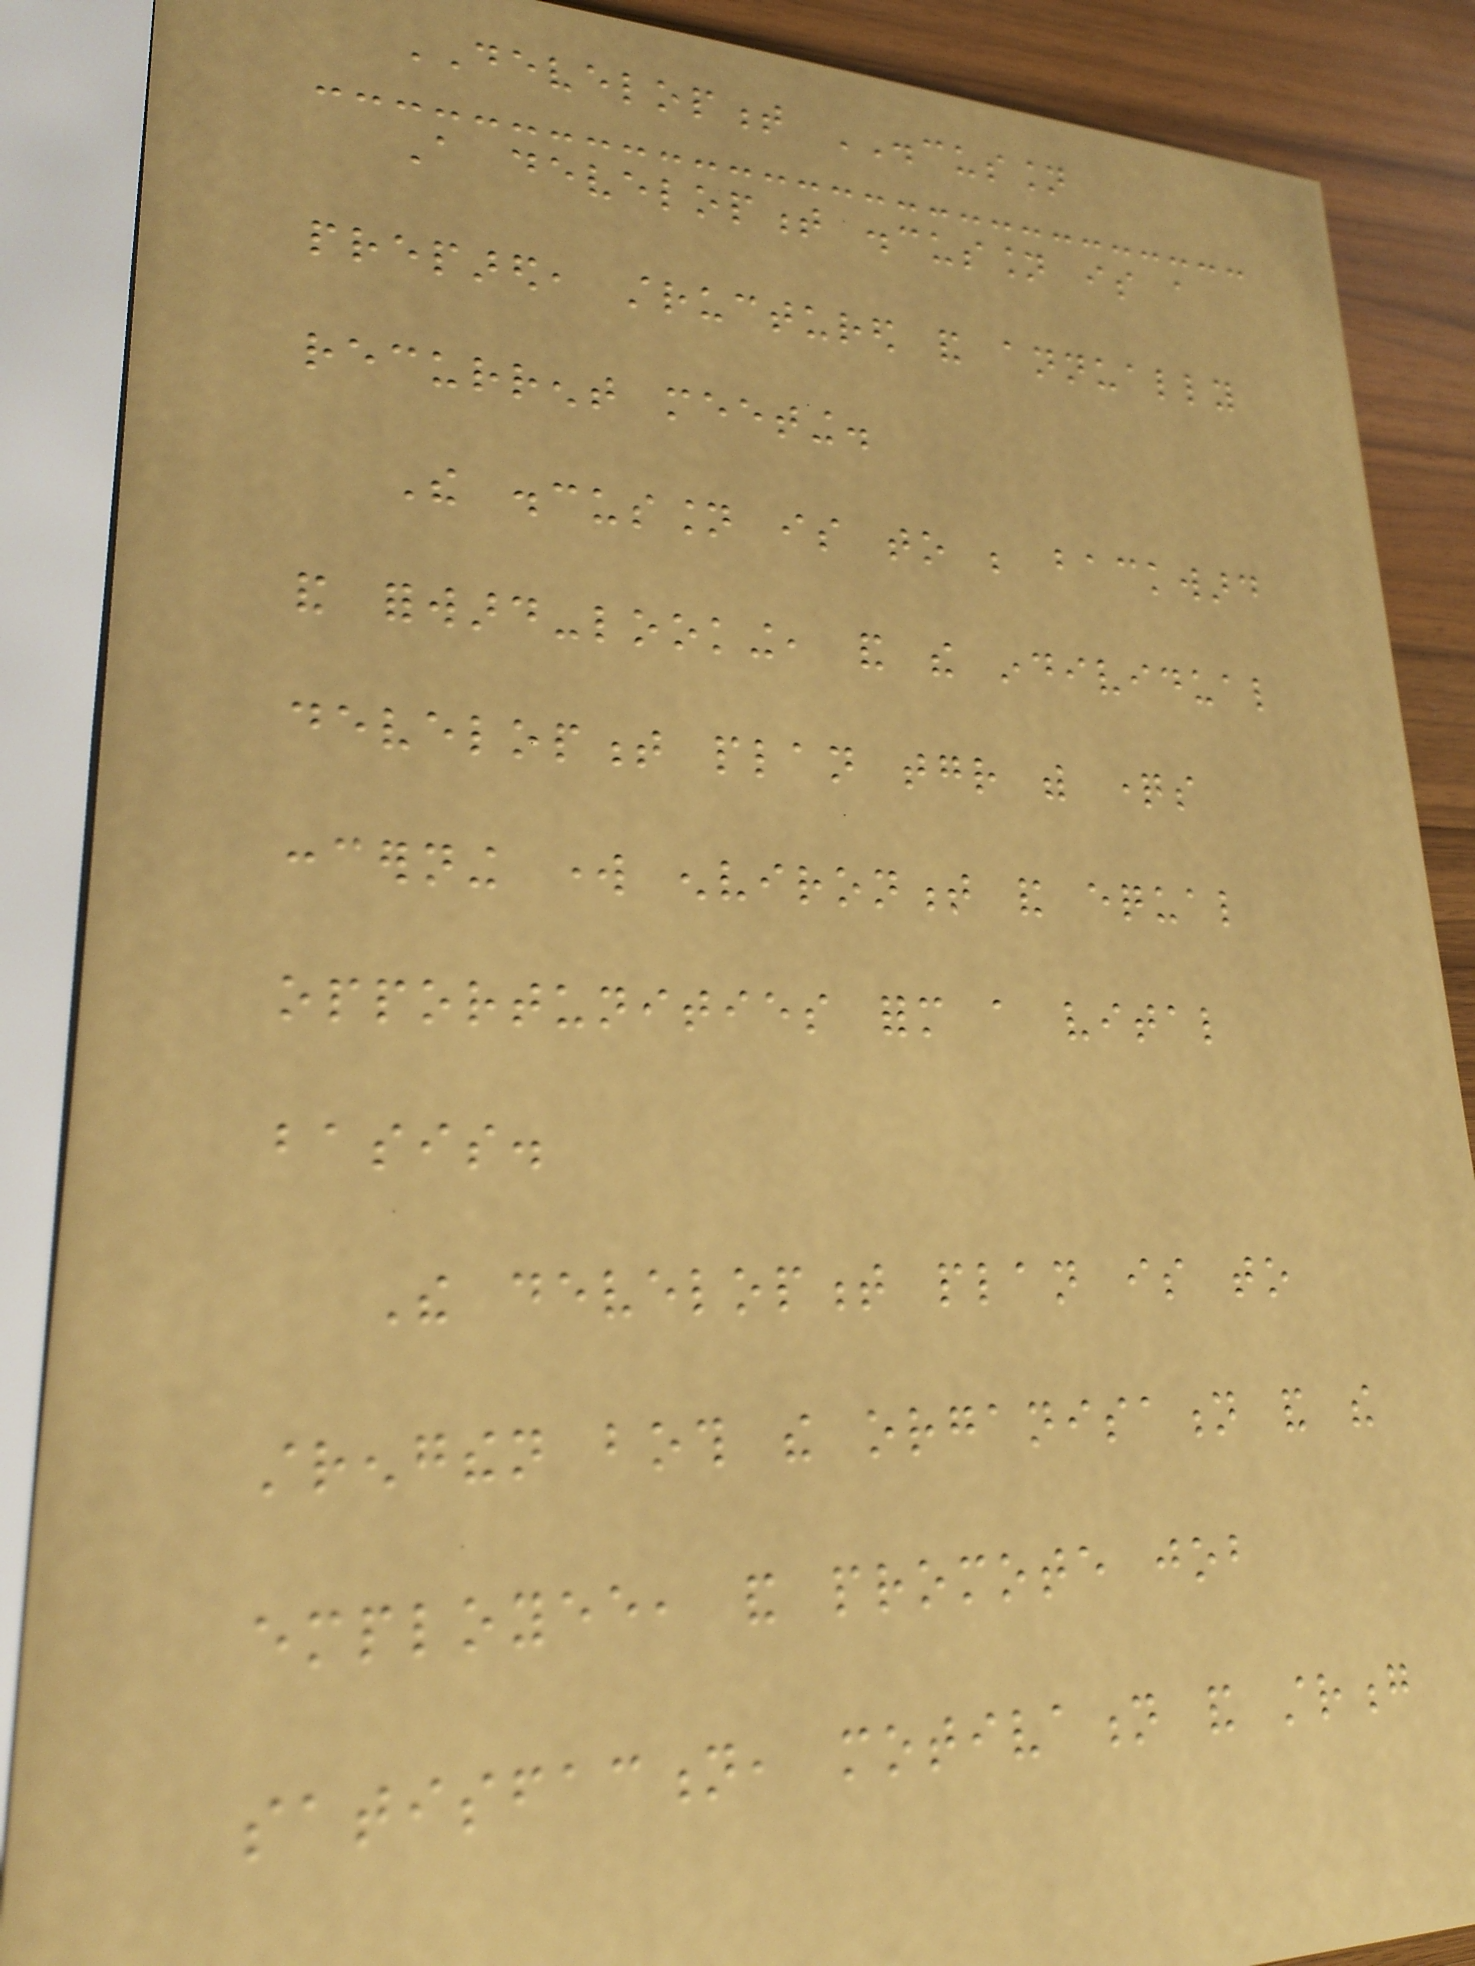DEVELOPMENT DISCUSSION
A development discussion is a
prepared, structured and annually
recurrent meeting.
The discussion is to be backward
and forward-looking, and the individual
development plan together with questions
concerning work environment and equal
opportunities form a vital
basis.
The development plan is to
strengthen both the organisation and the
employee, and promote job
satisfaction, motivation and strong
